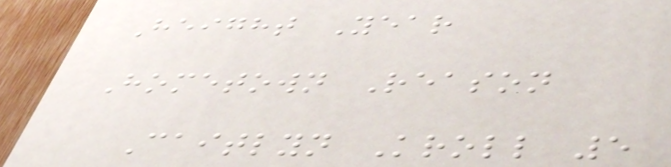Height Year
Hometown Reason
Caitlyn Kroll 5
